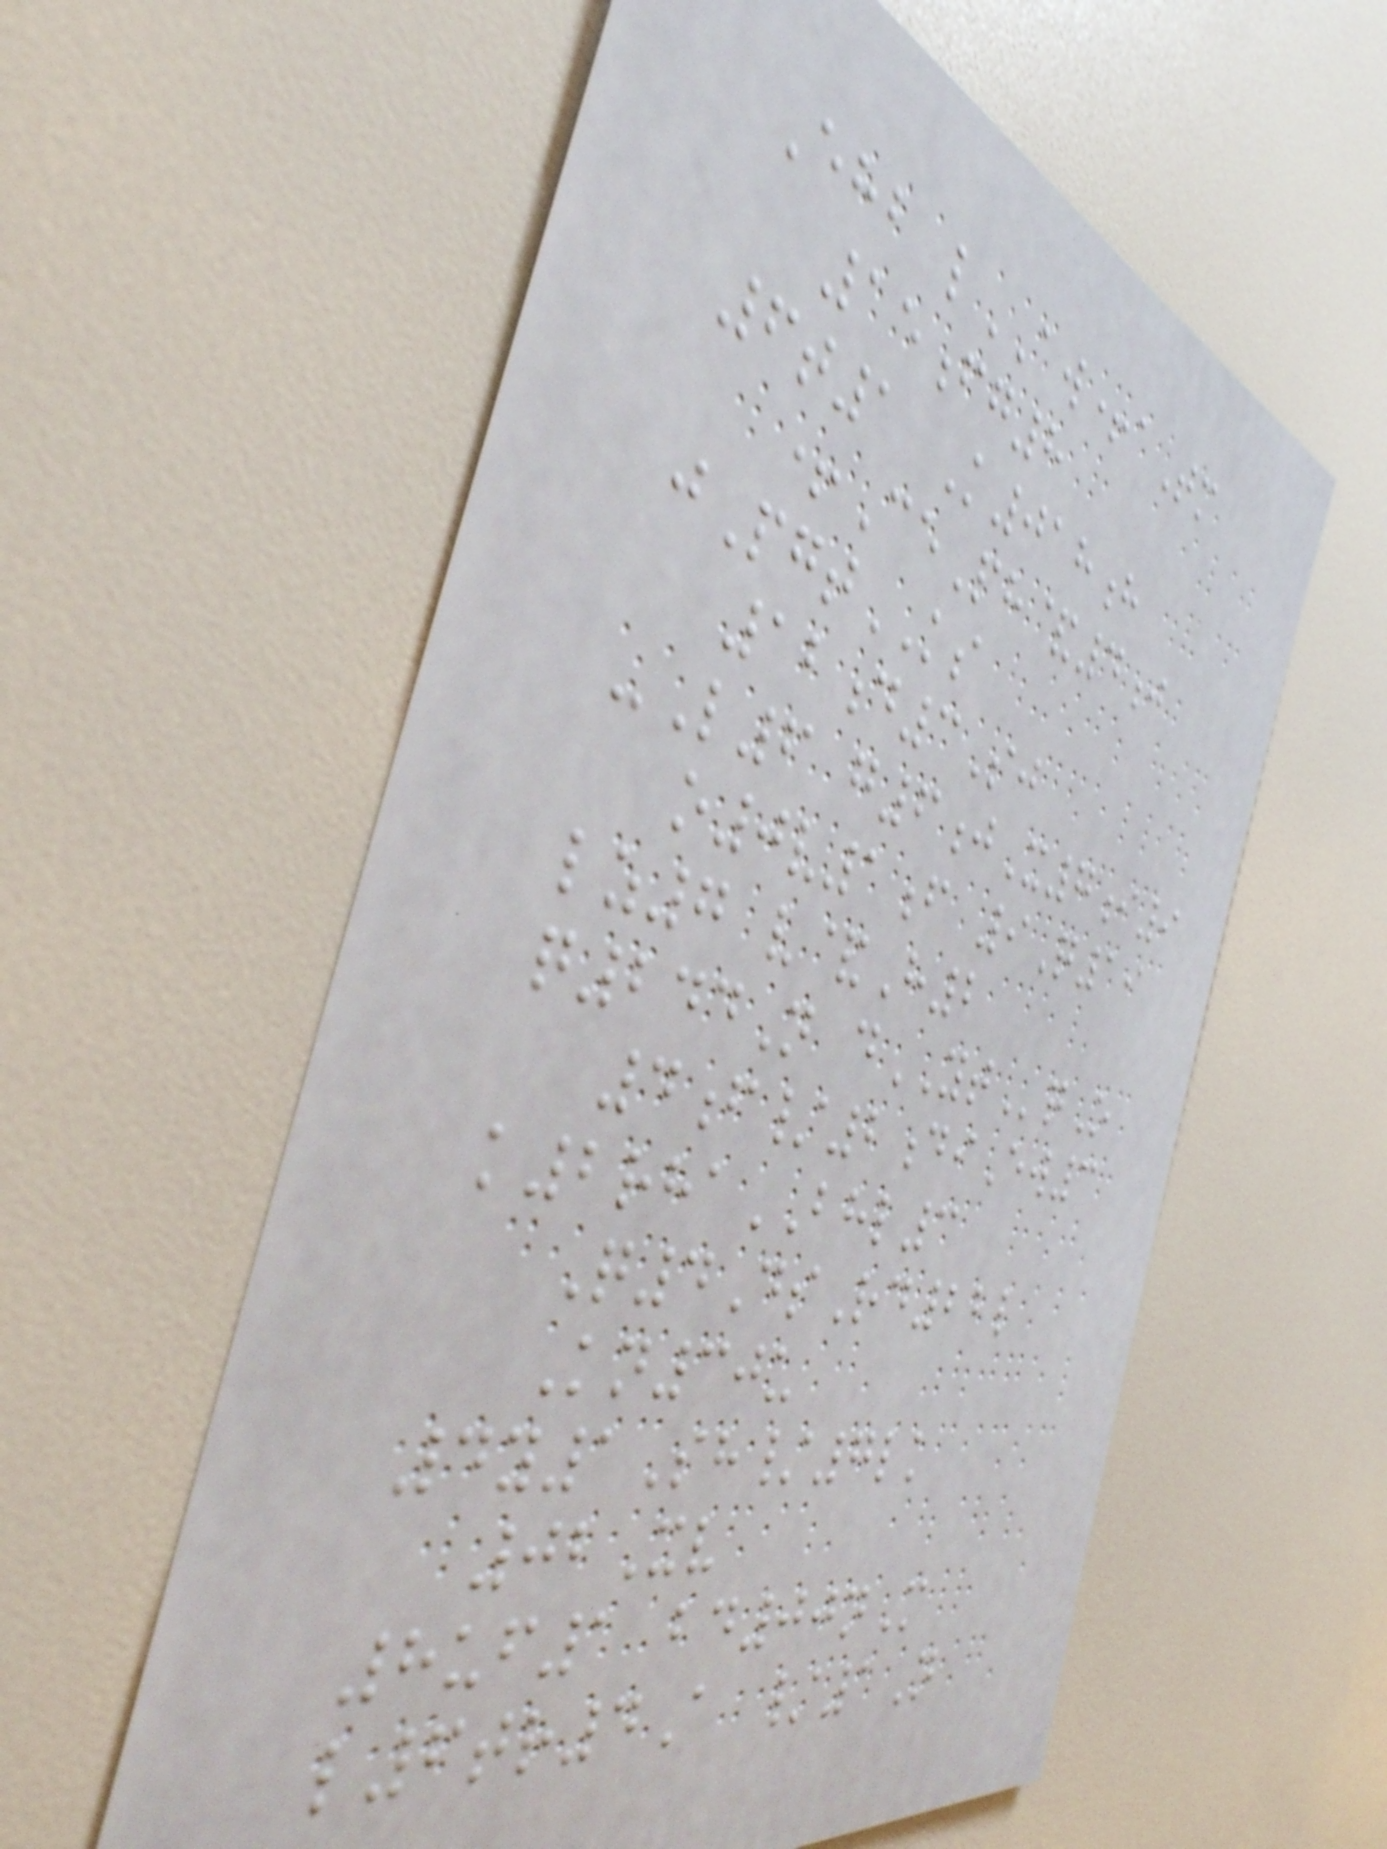Ehb lAW+aTm
15fg8
6t1 K018h
+CePh&4j
jPgtKS
12d3Sj
-L6 g6jX7i9
o0v1f 9Q19
lz7 v&H2
q244N dYTqO
4f/2diEw3
k2rhaBHL3
Q4DsRd22l
Kn30u
4y1Sh/7lk
02Xv
8uf1 bd00nM
l6tr4A /1N
